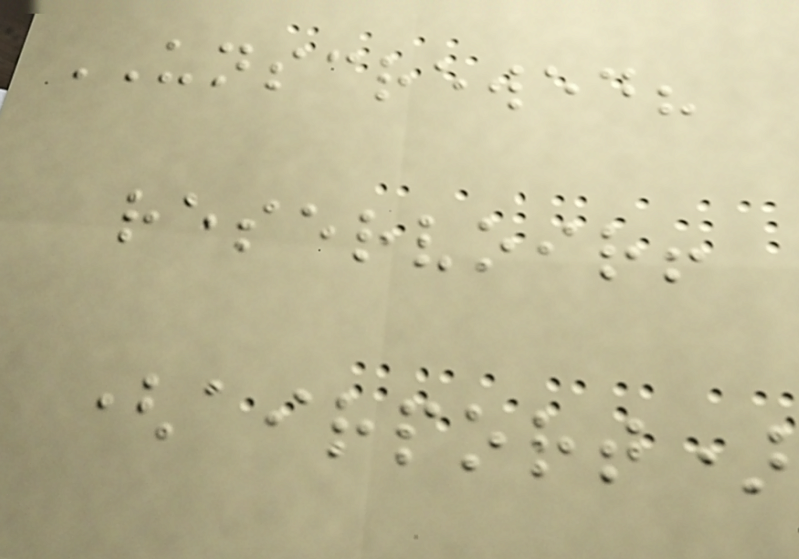UNSCREWED?
reservoir!
(airport)
